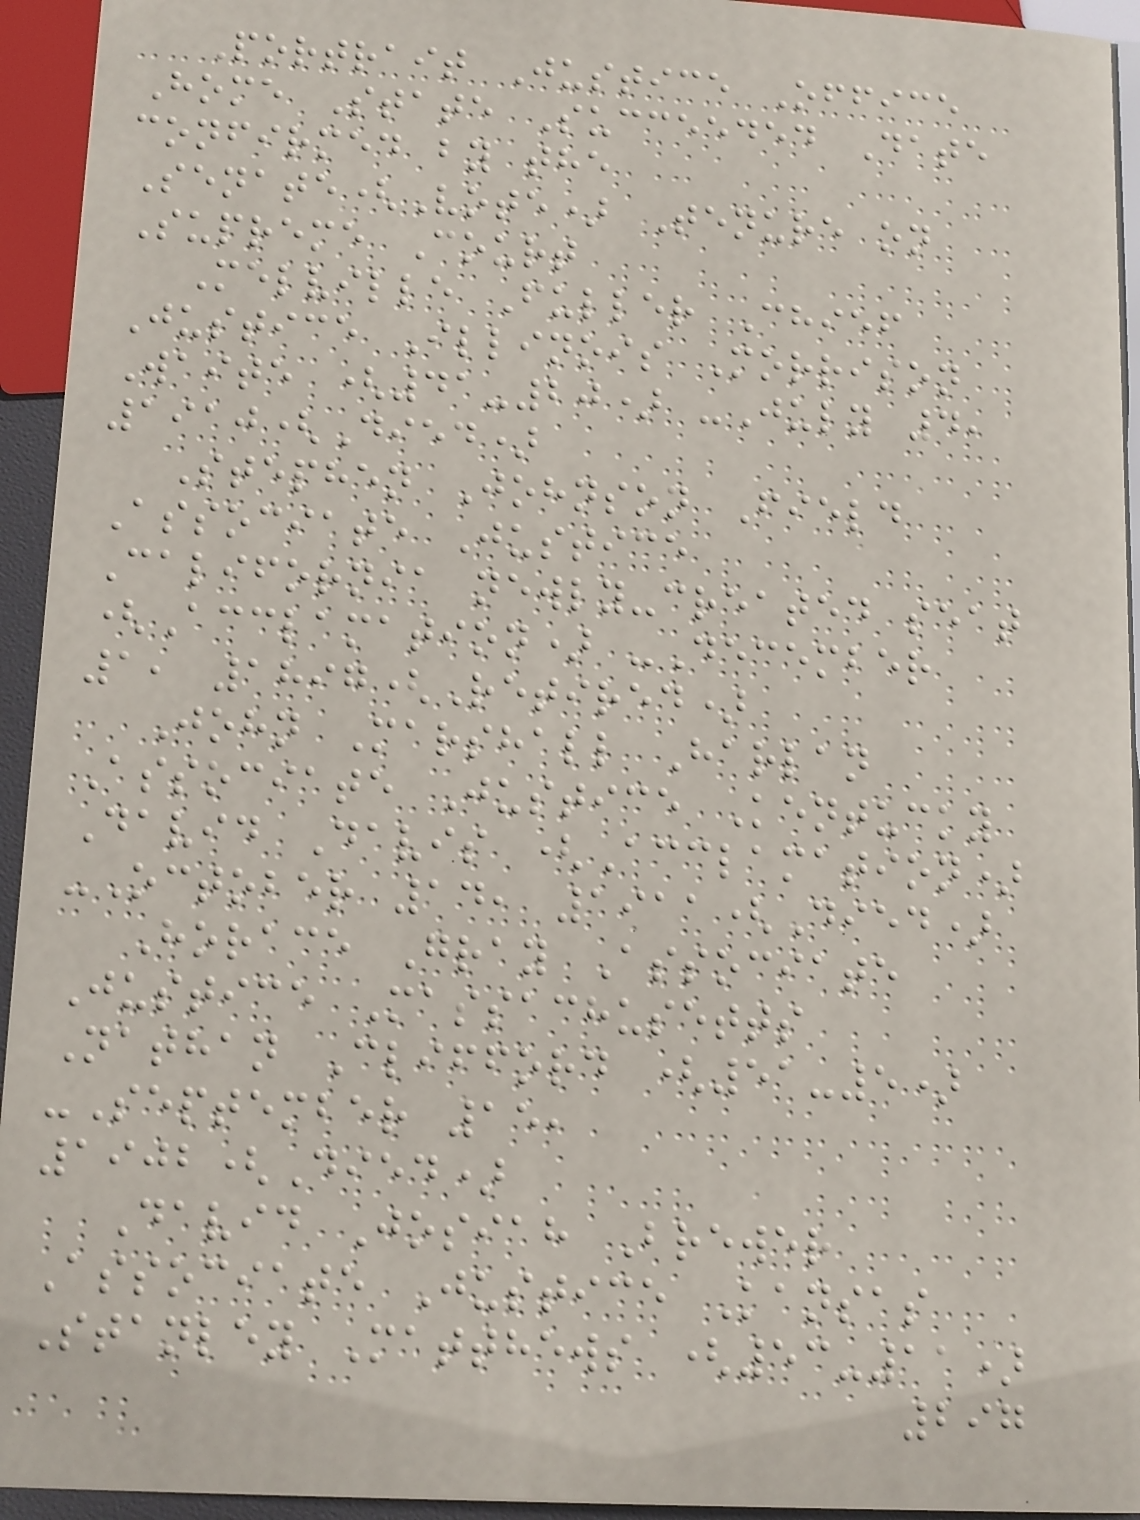Portrait Justice Office
Home State Succeeded Date
confirmed by the
Senate(Vote) Tenure on
Supreme Court
Melville Fuller Chief
Justice Illinois Morrison
Waite (41-20) -July 4,
1910(Died)
Stephen Johnson Field
Associate Justice
California newly-created seat
(Acclamation) -December
1, 1897(Retired)
John Marshall Harlan
Associate Justice Kentucky
David Davis (Acclamation)
-October 14, 1911(Died)
Horace Gray Associate
Justice Massachusetts
Nathan Clifford (51-5)
-September 15,
1902(Died)
David Josiah Brewer
Associate Justice Kansas
Stanley Matthews (53-11)
297
